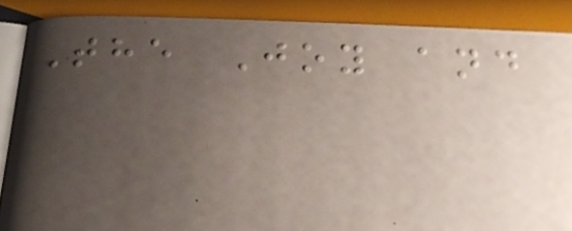The Joy and
